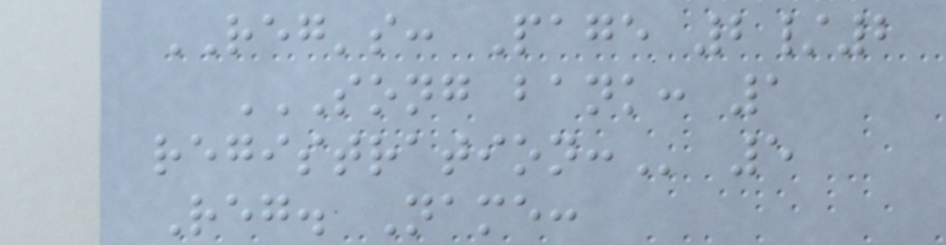REG's: Page 2/2
SONG BANK: 1
REGISTRATION: 5
Reg. Name:
